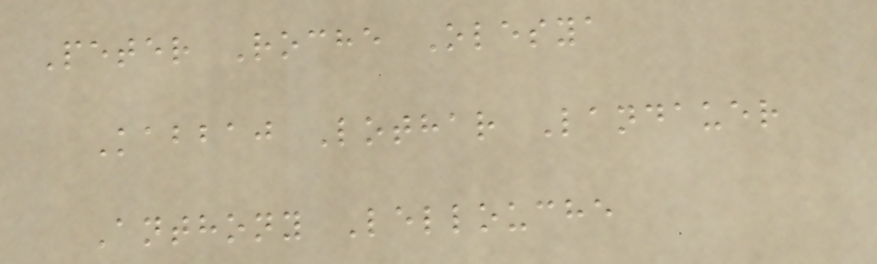Peter Roche Olesya
Kabbaj Lothar Landauer
Anthony Lellouche
